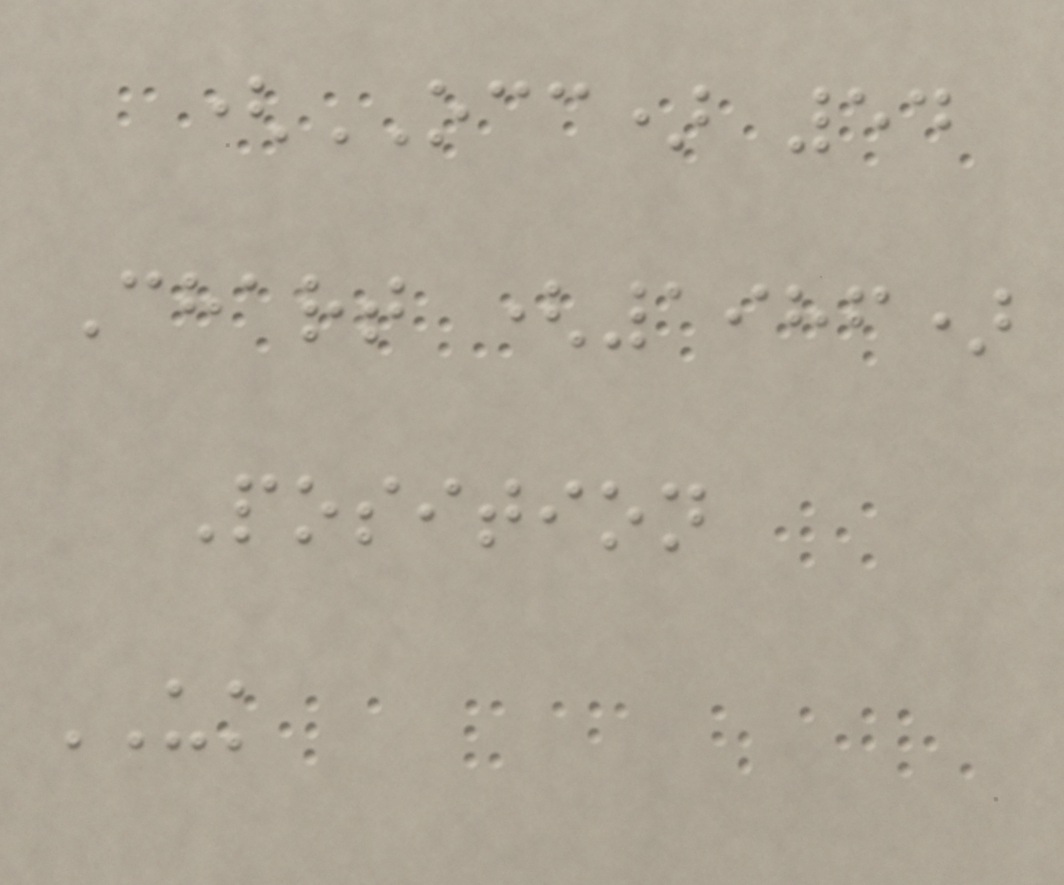(OCC) 54
Chart (1986)
Position
UK
